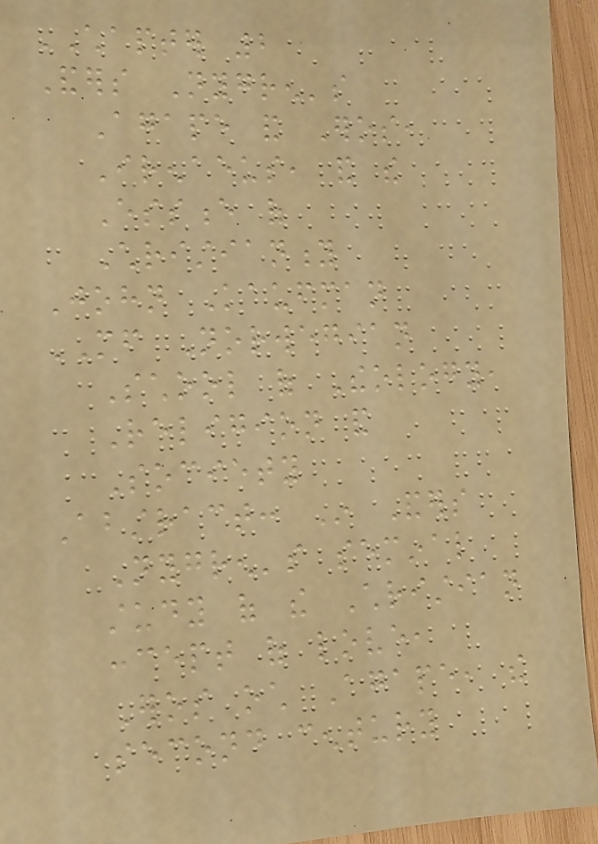CHAPTER 2
Anders Nygren's
Agape and Eros,
Irenaeus, and the
Essence of
Christianity
John Kaufman
MF Norwegian
School of Theology,
Religion and
Society
Abstract: In Anders
Nygren's seminal
study of the Christian
concept of love,
Eros och Agape, the
second century
